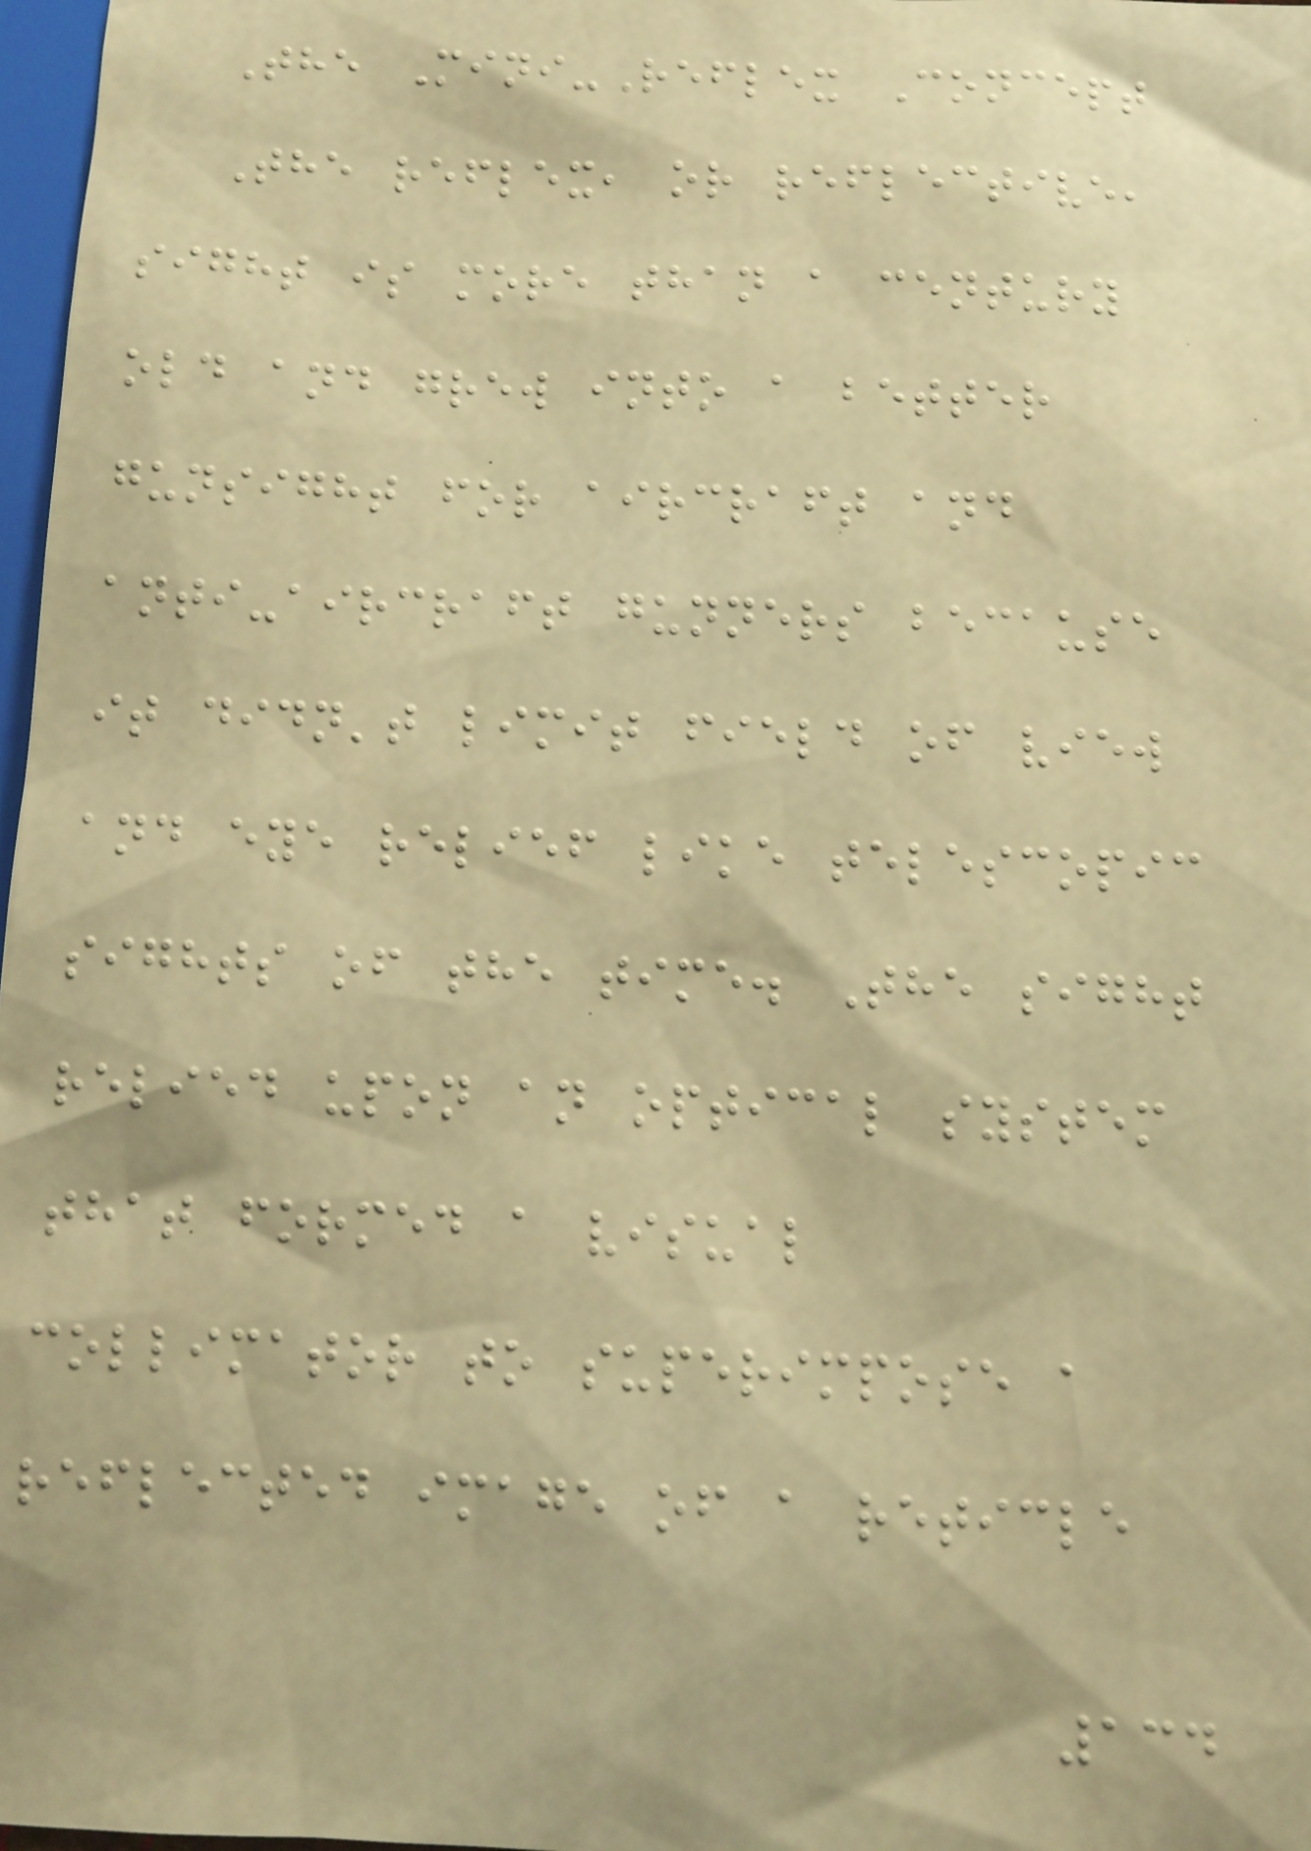The Mini-Reflex Concept
The reflex, or reflective,
sight is more than a century
old and grew into a better
gunsight for aircraft and
anti-aircraft gunners because
it didn't limit field of view
and eye relief like telescopic
sights of the time. The sight
relied upon an optical system
that formed a visual
collimator to superimpose a
reflected image of a reticle
134
